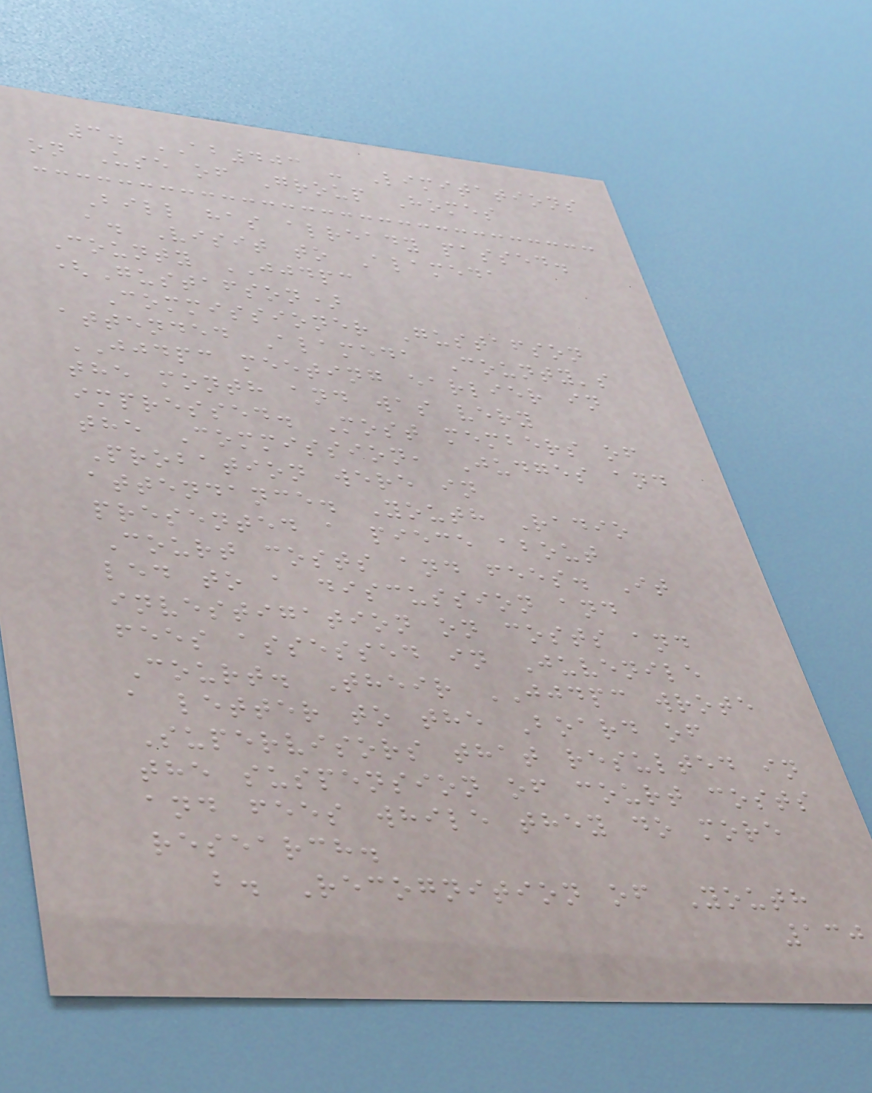3. AB403 - Limitations
on Use of Group Homes
Bill has already passed.
a. Visit to Alameda
County JJDPC
(Gustafson)
Commissioner Gustafson
attended Alameda County's
JJDPC meeting earlier in
the month and was very
impressed. Most members of
the Commission, Judges and
Probation were in
attendance. Youth Radio
presented a piece about
Court costs and fees. It
led to a discussion and
investigation on costs and
fees assessed in Juvenile
Court. Their JJDPC wrote
a letter to the Board of
Supervisors that resulted in
the suspension of court costs
and fees while they do more
research.
b. Recognition of Youth
130
